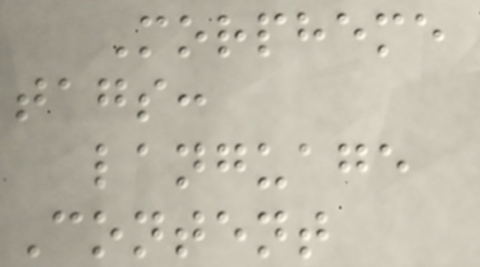Morpheme
tags:
language
Content
